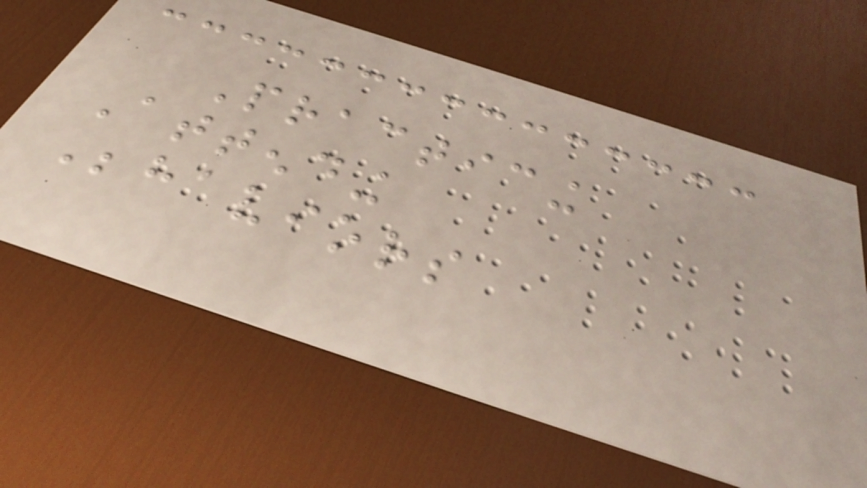Practicing
Attending
Behaviors
